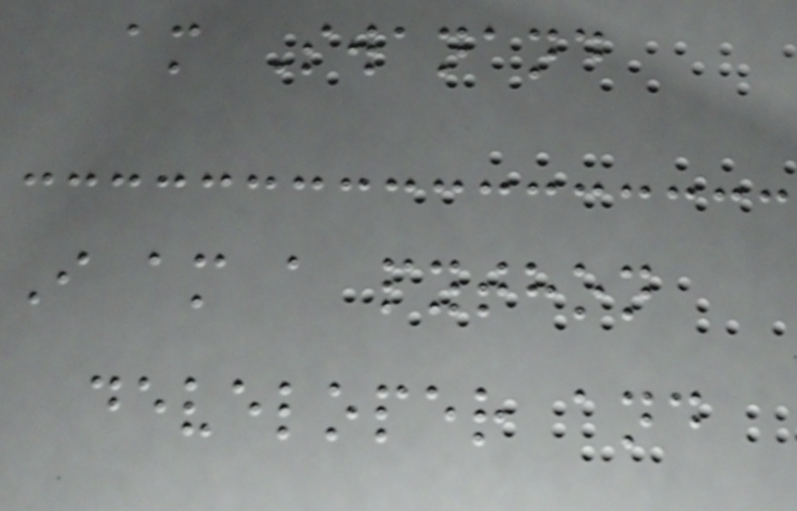am Swanand
I am a python
developer and
